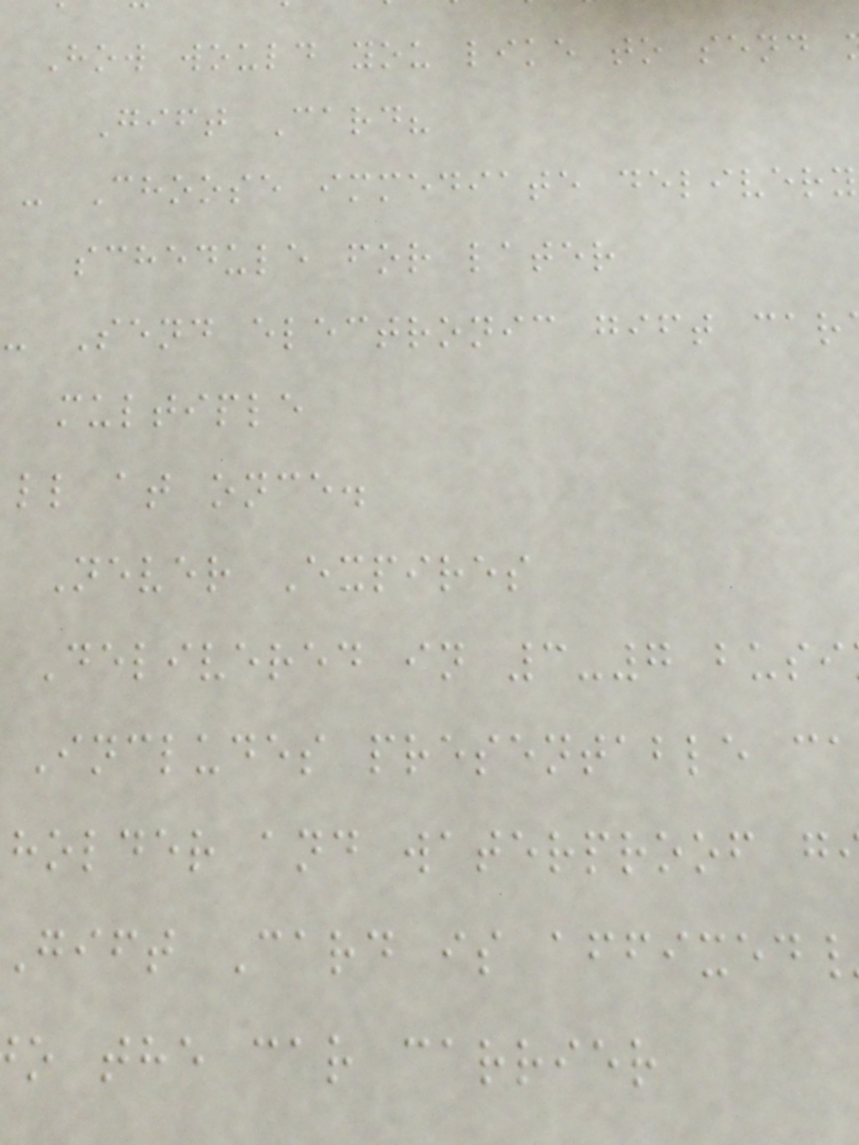How would you like to send
Gift Card?
- Choose immediate delivery
schedule for later
- Send electronic gift car
multiple
ll at once.
Never Expires
Delivered in 3-7 busi
Includes presentable ca
holder and waterproof g
gift Card is affixed
o the car carrier
